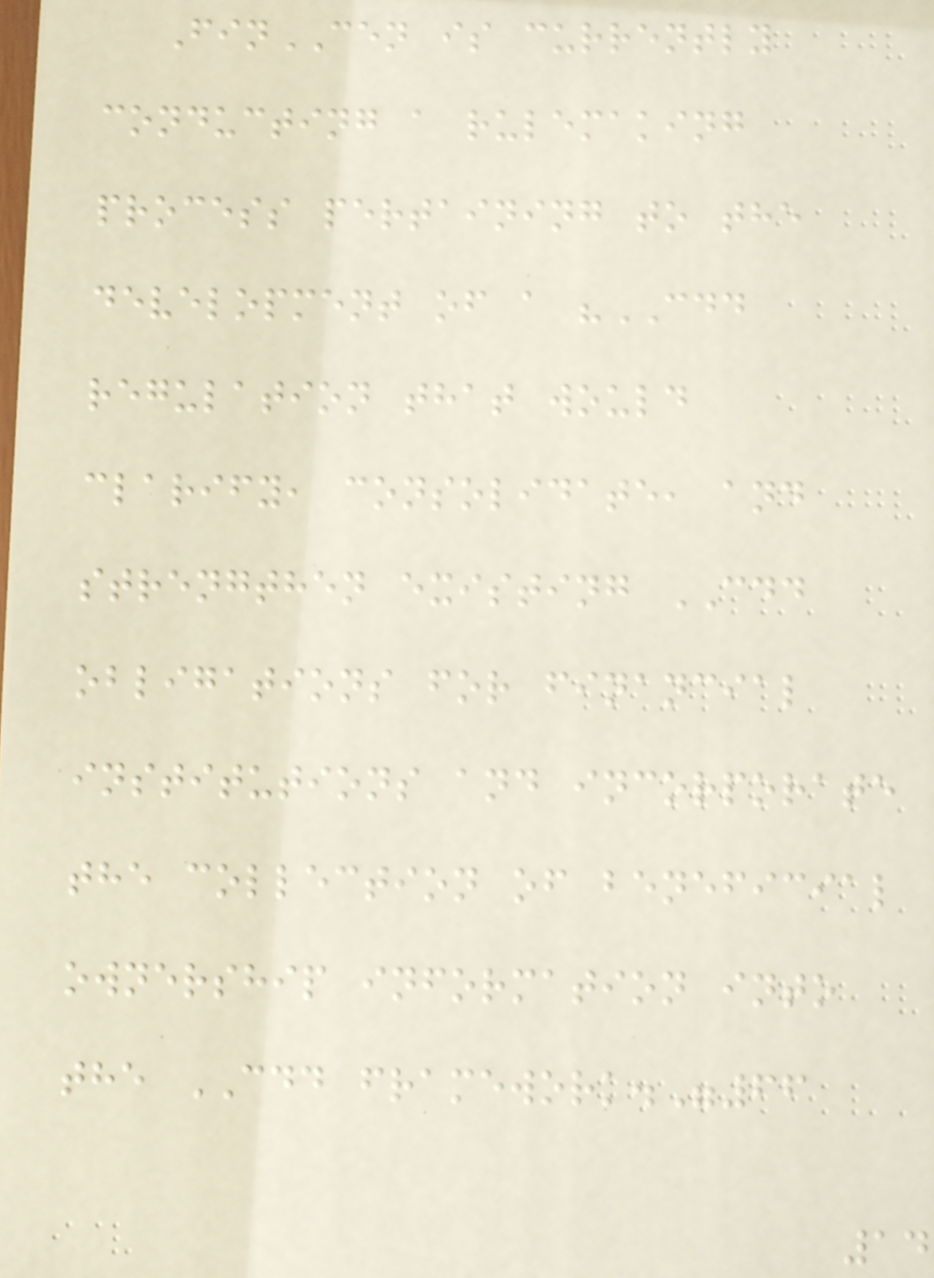FinCEN is currently
conducting a rulemaking
process pertaining to the
development of a "CDD
regulation that would
clarify, consolidate, and
strengthen existing CDD
obligations for financial
institutions and incorporate
the collection of beneficial
ownership information into
the CDD framework."66
14
